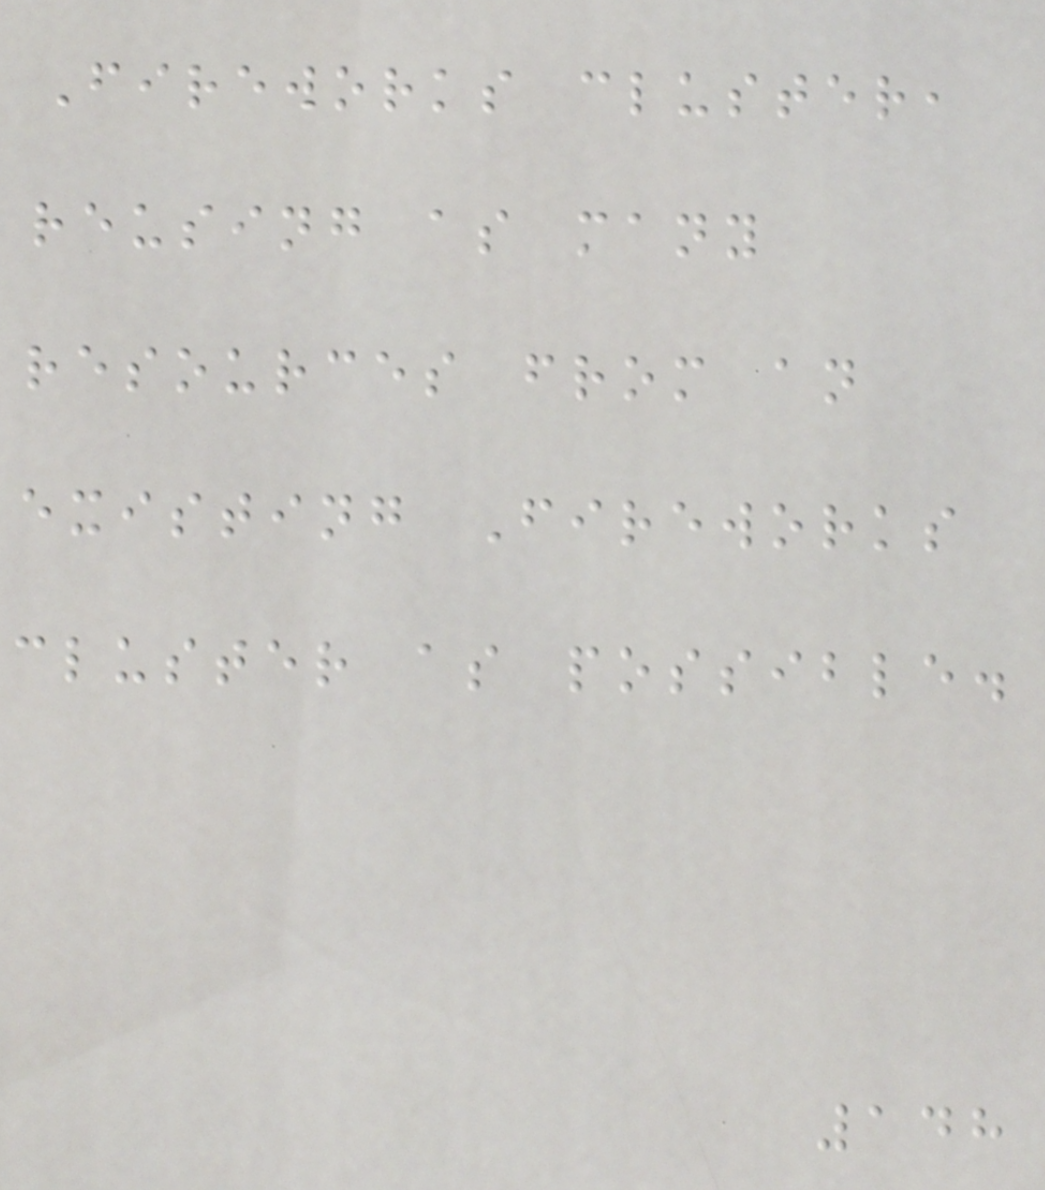Fireworks cluster,
reusing as many
resources from an
existing Fireworks
cluster as possible.
148
